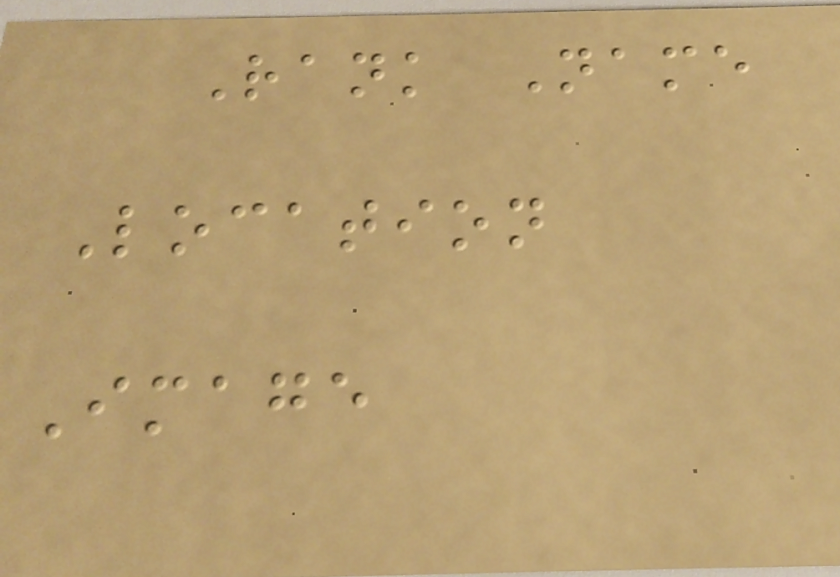Rank Name
Location
Image
